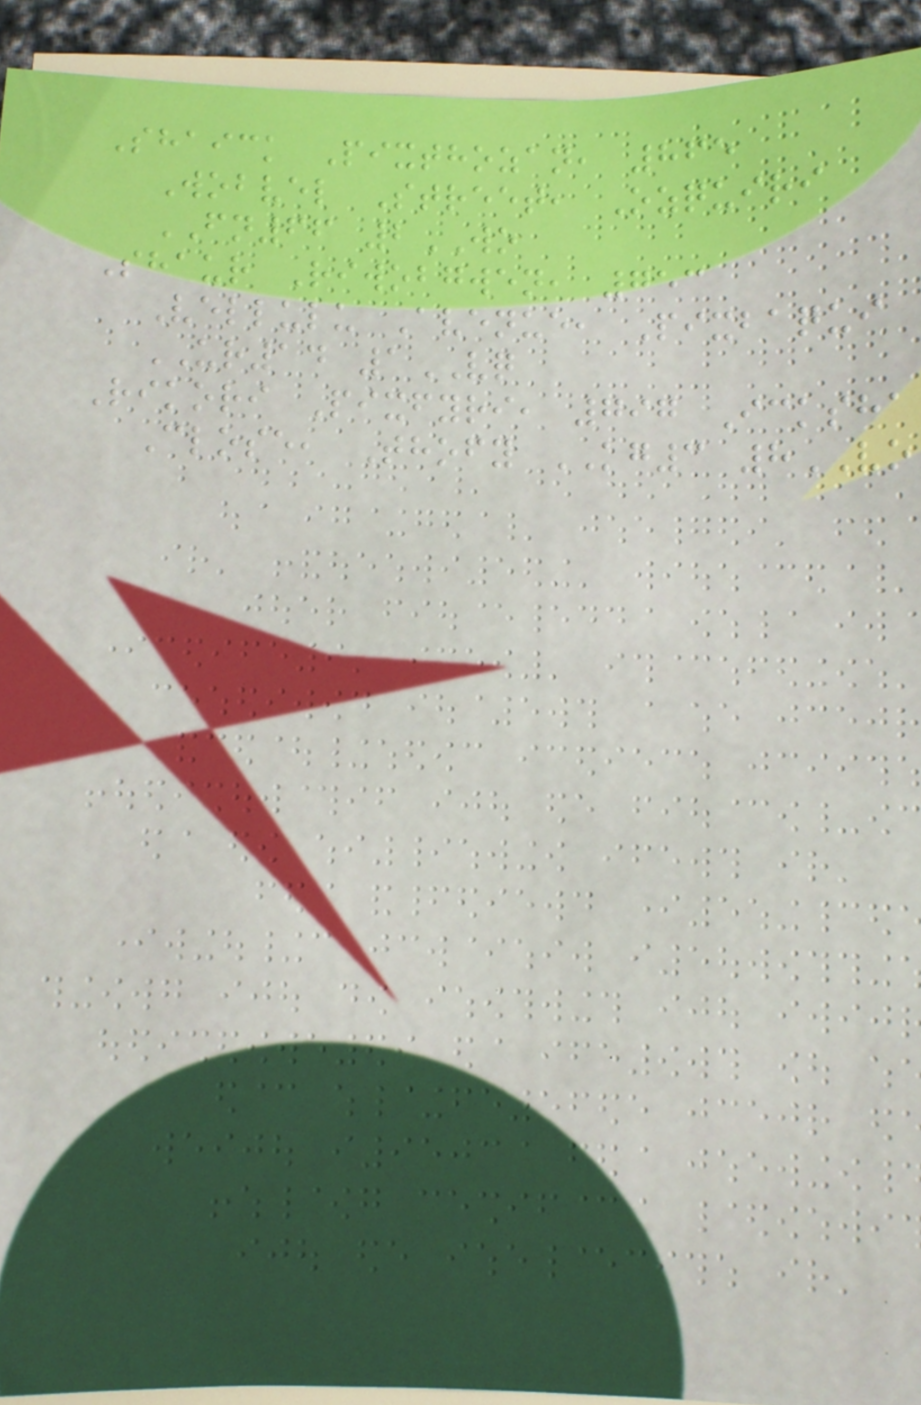Shaick Pixthozan, 865
Wobvel Street, Ozquiri
FN66 2WO
Shaur Riwobgwen, 753
Vellulu Avenue, Pixbaqui
UR14 1VQ
Rikori Pixfyri, 797 Icksha
Close, Thofy KG3 8VO
